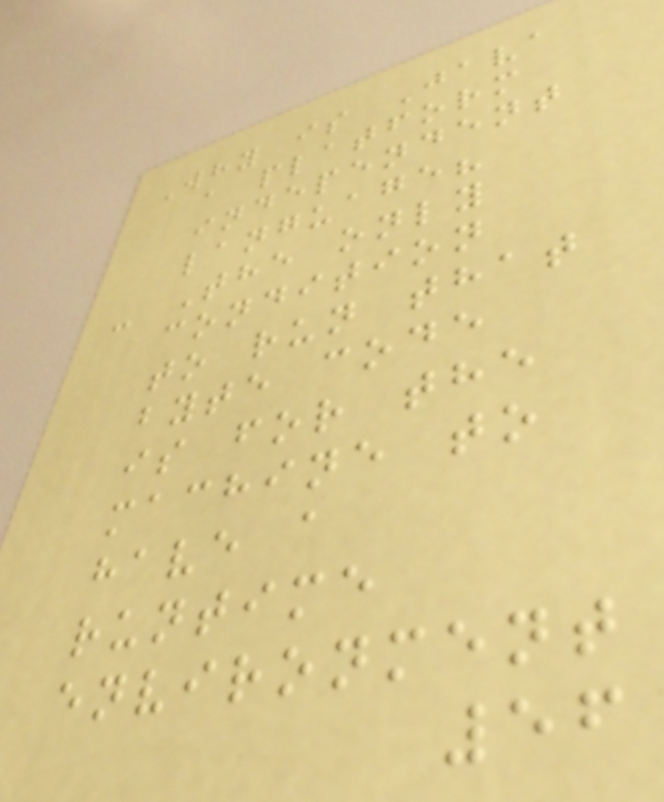Why is Java
a platform
independent
language?
- The only
condition
to run that
byte code
is for the
machine to
have a
runtime
environment
56
